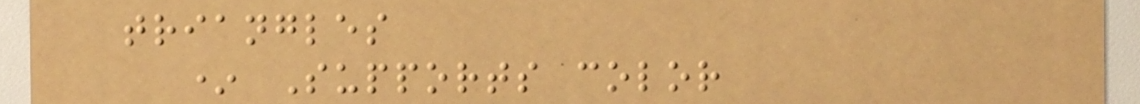triangles
* Supports color
